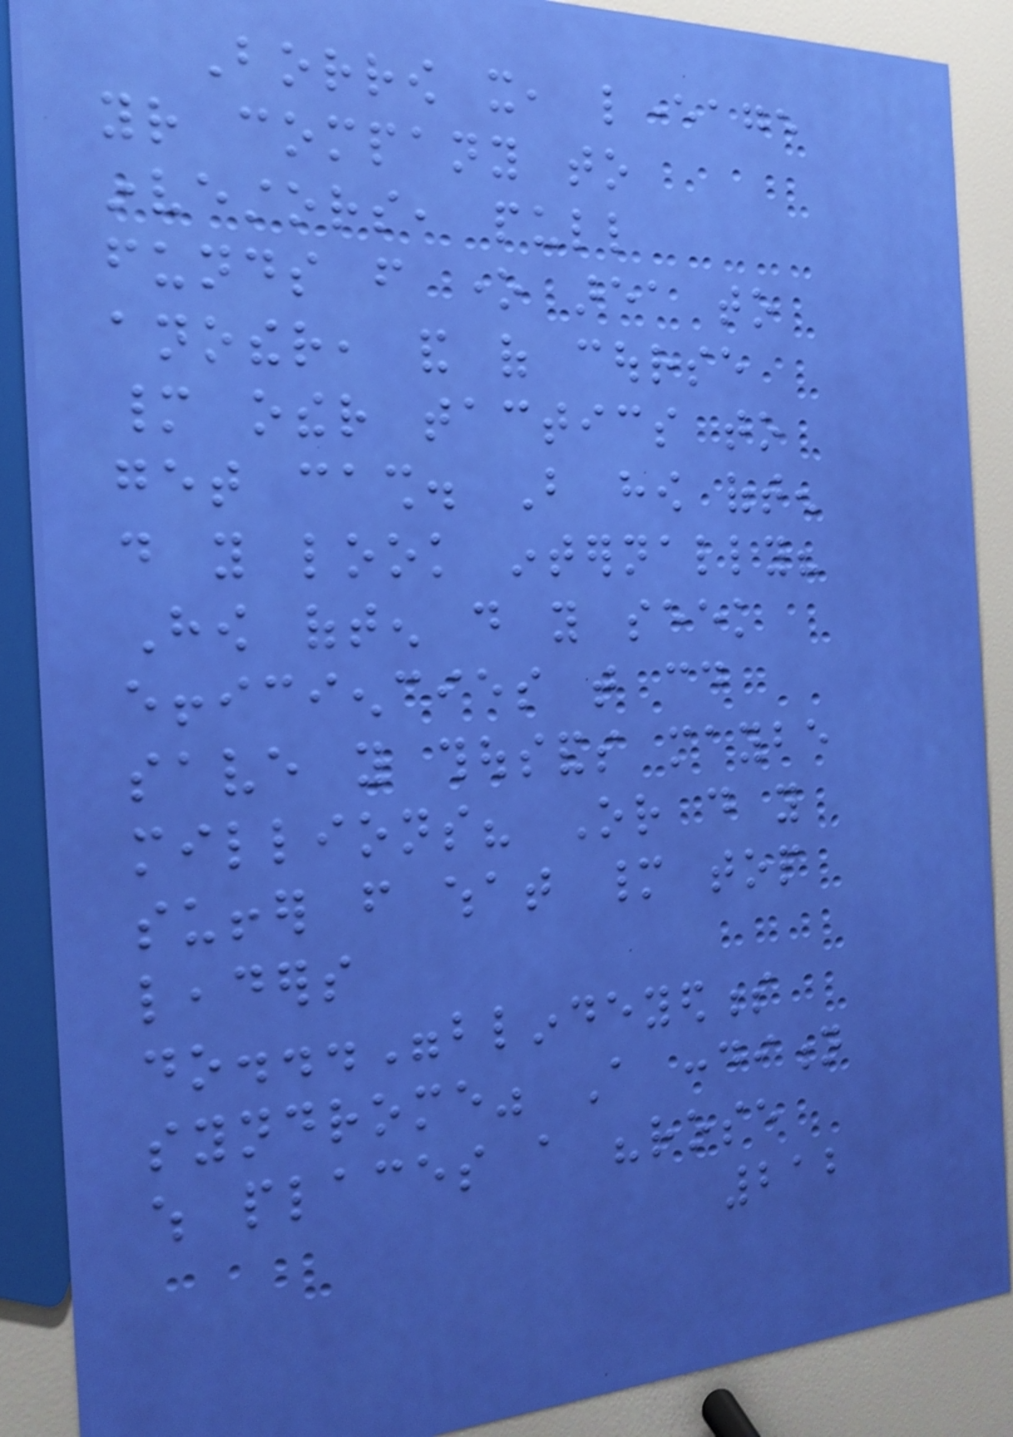Borrow it, leverage
your company to
investors, pull
funds from one area to
another, and of course
many other tactics to
get cash. But how often
do you look internally?
How often do you seek
efficiencies that could
save you thousands maybe
millions? Or do you
suffer from what many top
leaders
do..."blindeyedness
syndrome" A condition
which places a "rose
212
